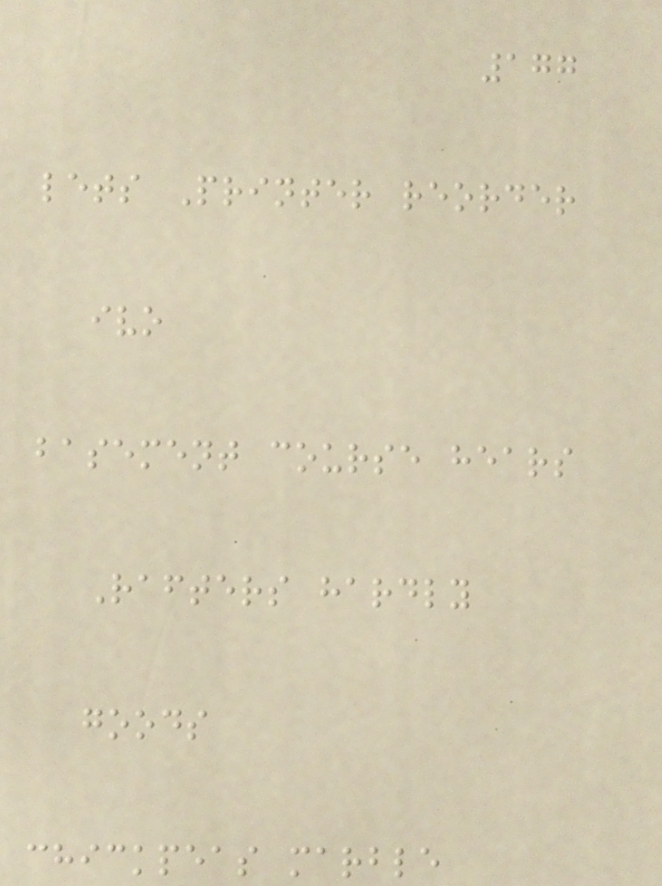177
lets Printer reorder
ivo
basement course hears
Rafters hardly
goods
chickpeas marble
